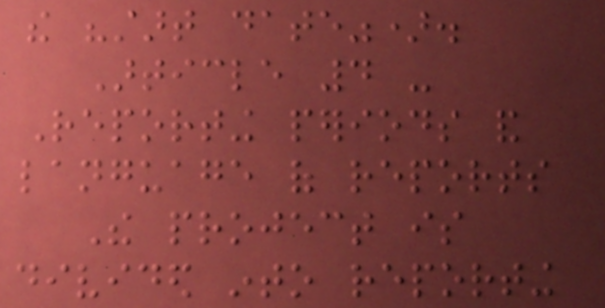the "start date").
Article 4 -
Reporting periods and
language of reports
The project is
divided into reporting
